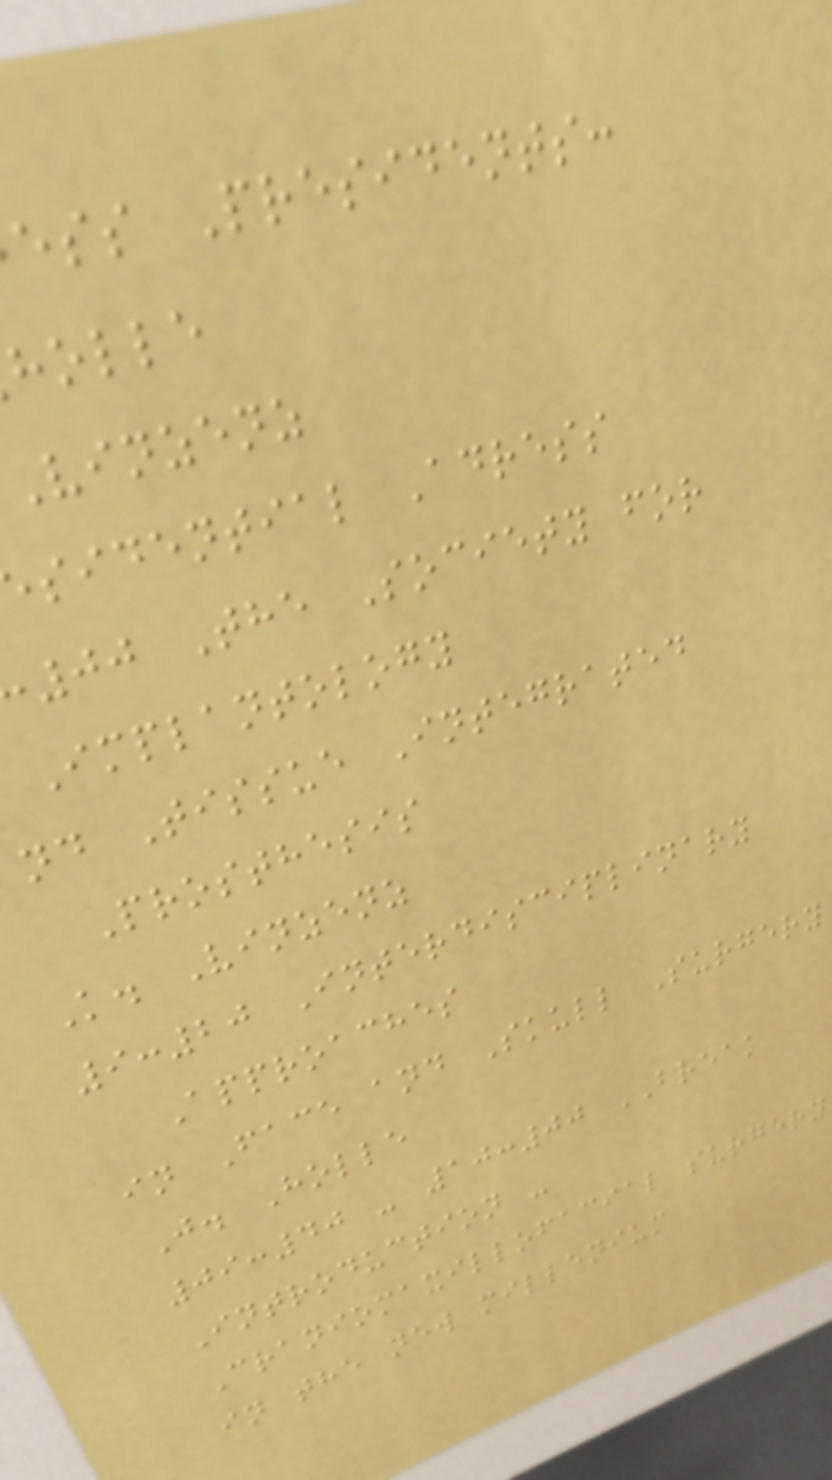ess Presidents:
holle
Vinzenz
sidential Adress
00 The Society for
Implantology
nd Tissue Integrated
Prosthesis
K. Vinzenz
9:20 Interdisciplinary
Approaches
in Face and Skull Surgery
J. Holle
09:40 - 10:00 BREAK
Introduction -
Craniomaxillofacial surgery
in the new millenium
